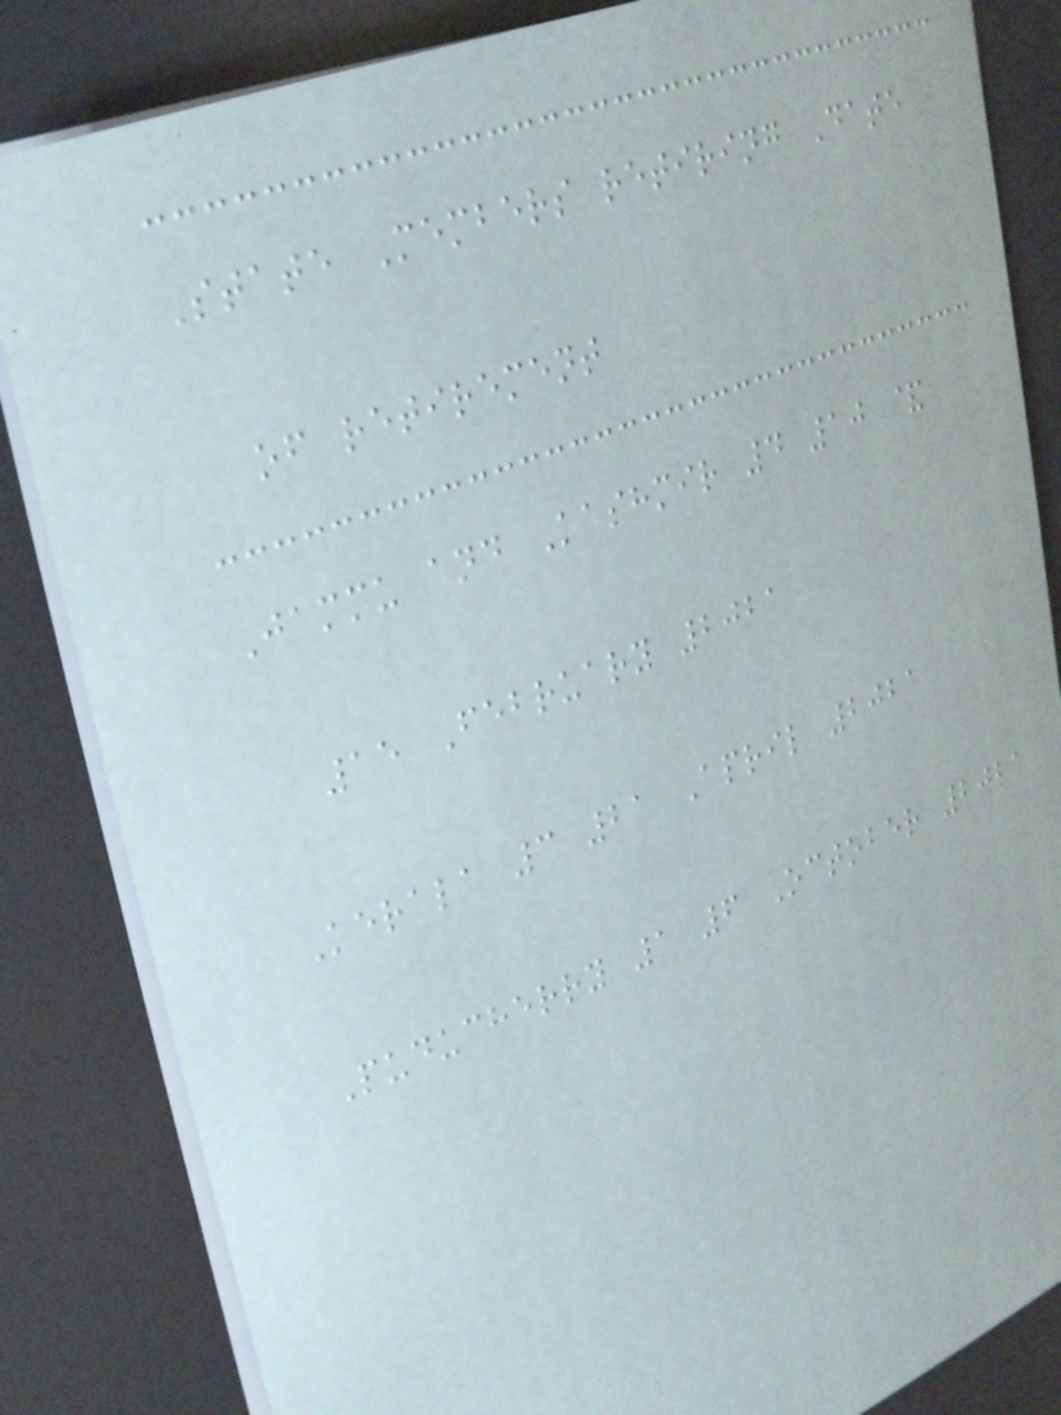State Members retiring Date
of retirement
Jammu and Kashmir 4 10 &
15 February 2021
Kerala 3 21 April 2021
Puducherry 1 6 October 2021
